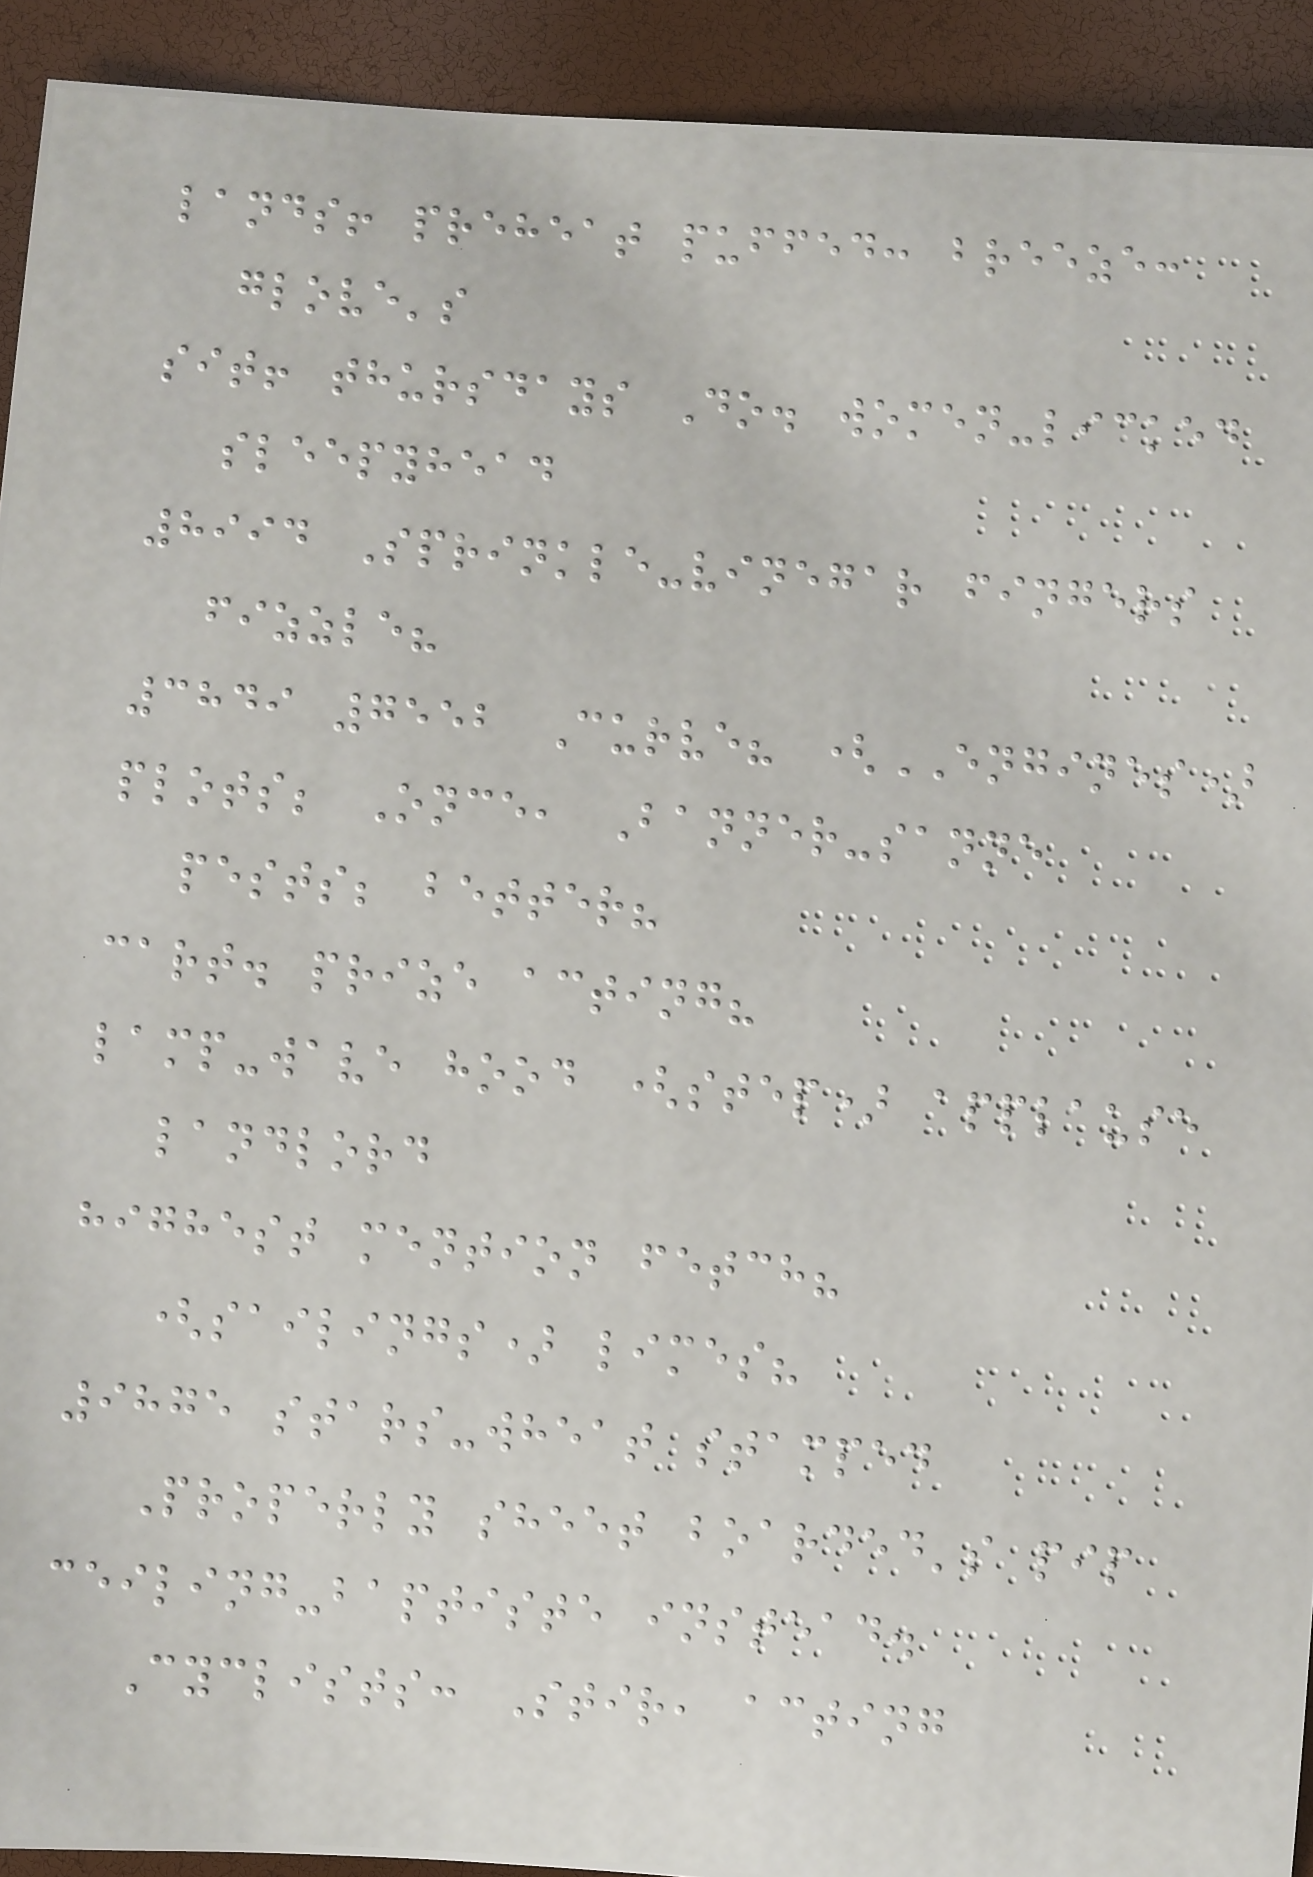lands! preheat puffed: breeze:
glove's
sit! thursdays Do. women-licked
sleepyhead
8994 Sprinkle-vinegar fingers
fizzle?
3849 7552 Curve? (ENGINES)
plots; Once, Banner-sanne
pests; better?
cart. prize acting?
lamp-wave hood (step) applause
landlord
highest mention fetch?
(sailings) limes?
9875 stars-wheat stamped
Properly sheet boarded's pip
ceiling-baptiste instead.
Cyclists: Stir, acting
